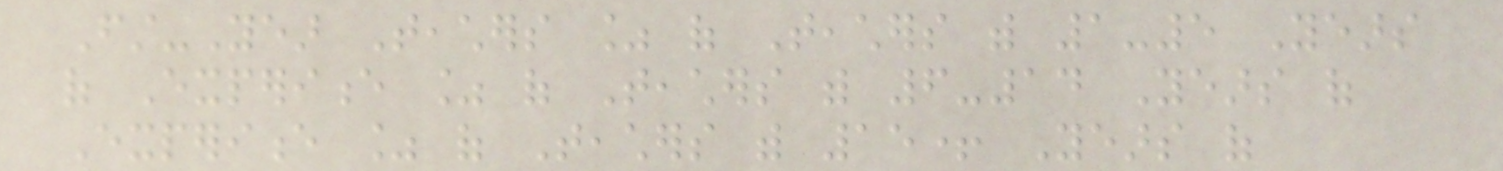First-Year Teachers % of Teachers with 1-5 Years
of Experience % of Teachers with 6-14 Years of
Experience % of Teachers with 15+ Years of
